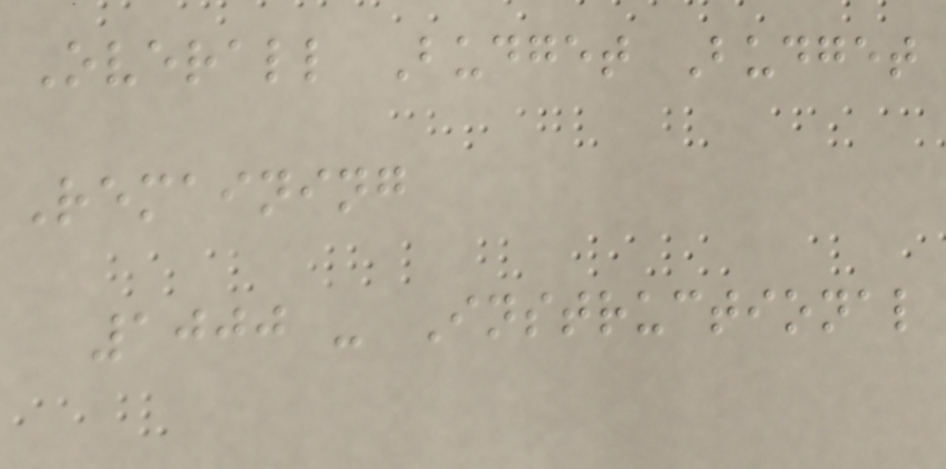Overall Budget Budget
Remaining
1000 - Instructional
